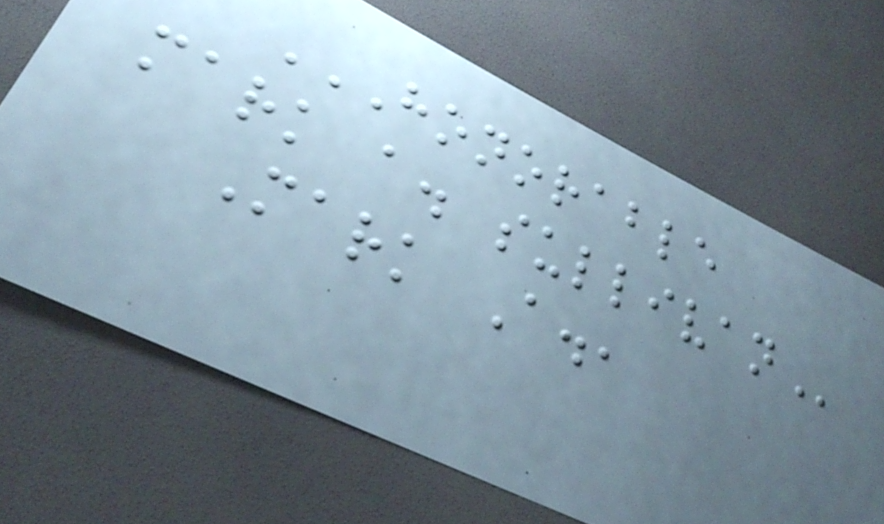HONORABLE
MARK A. SULLIVAN
Mark A.,
